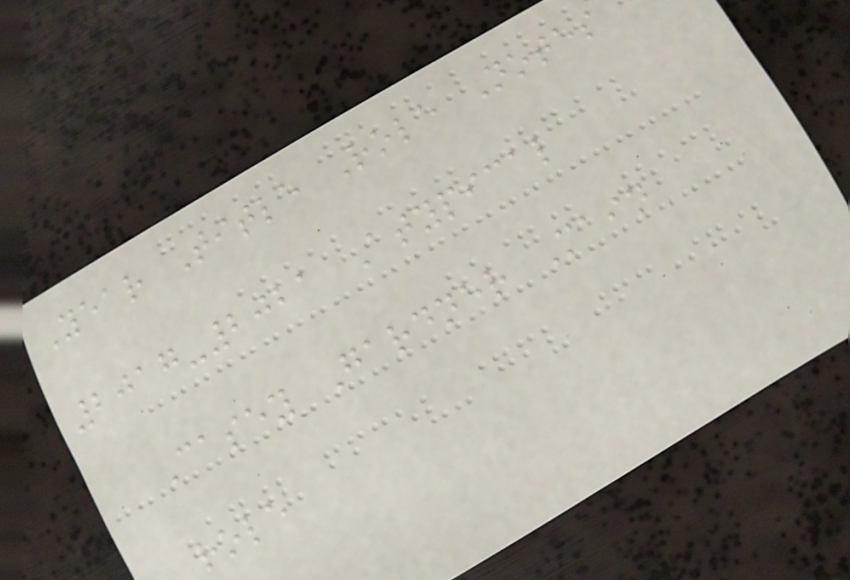Year Title Role Notes
2017-2021 Atypical
Casey Gardner Main
role
